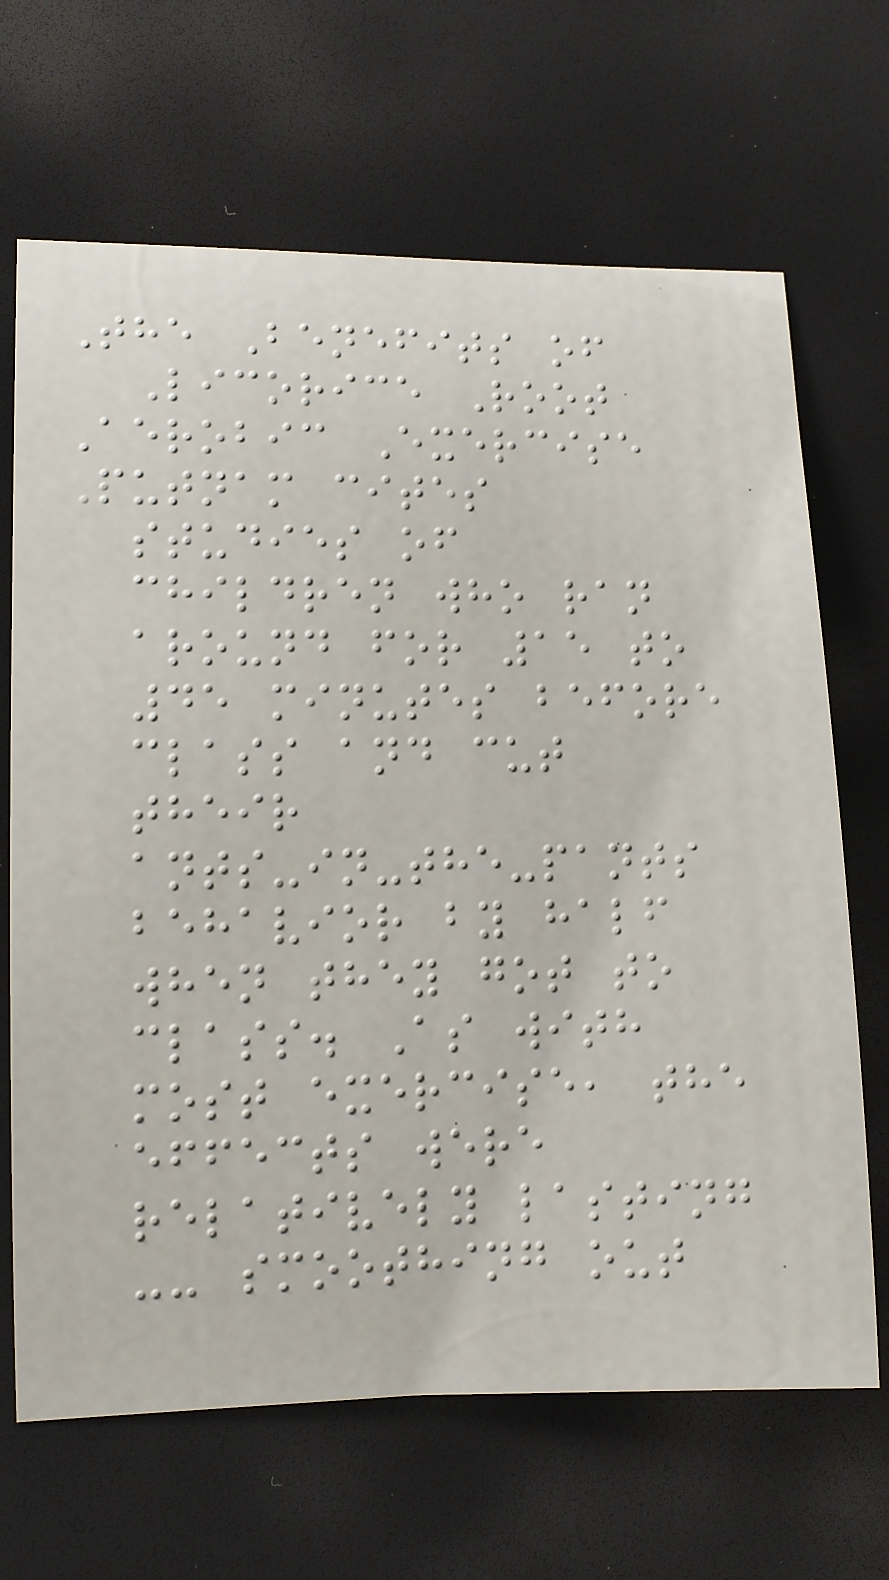The Benefits of
Licorice Root
Aerobic Exercise
Putnam cites
studies of
children who ran
around for 15 to
45 minutes before
class and cut
their
ants-in-the-pants
behavior by half
when they got to
class. As with
most exercise, the
effects were
relatively lasting
-- smoothing out
